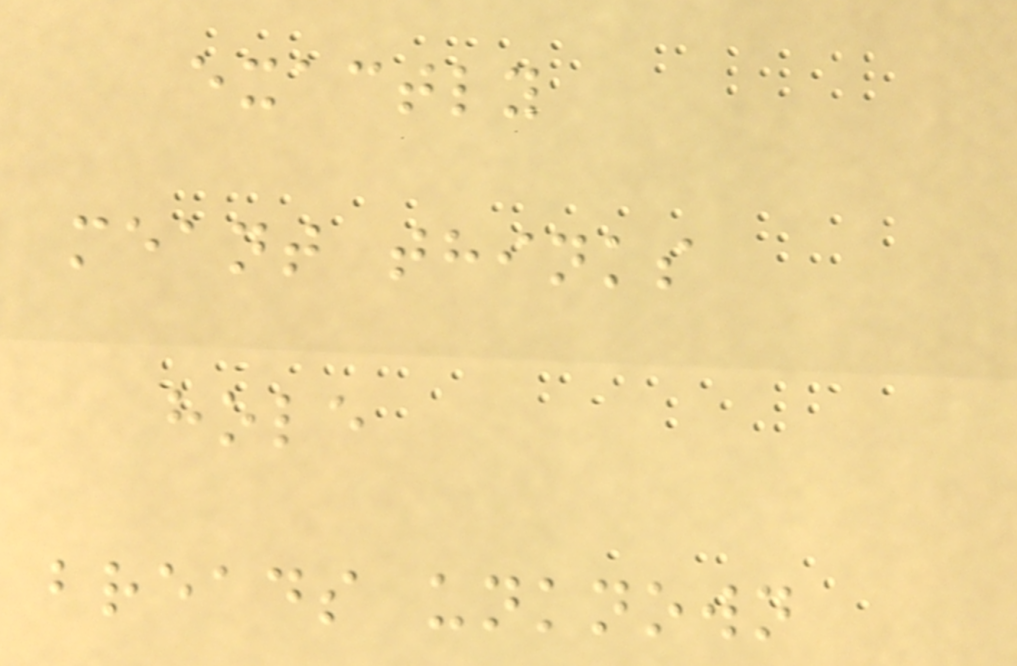exactly
meant thinks
hole
breads unknown
